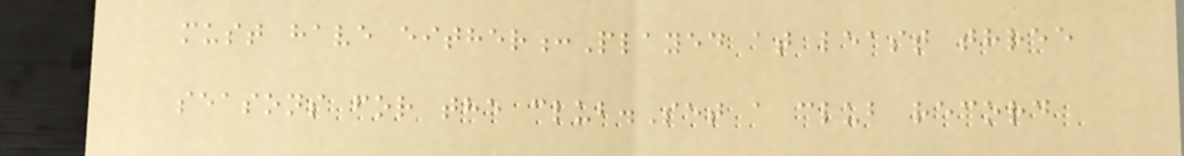must have either:Played at least three
seasons for the club.Set a club record
